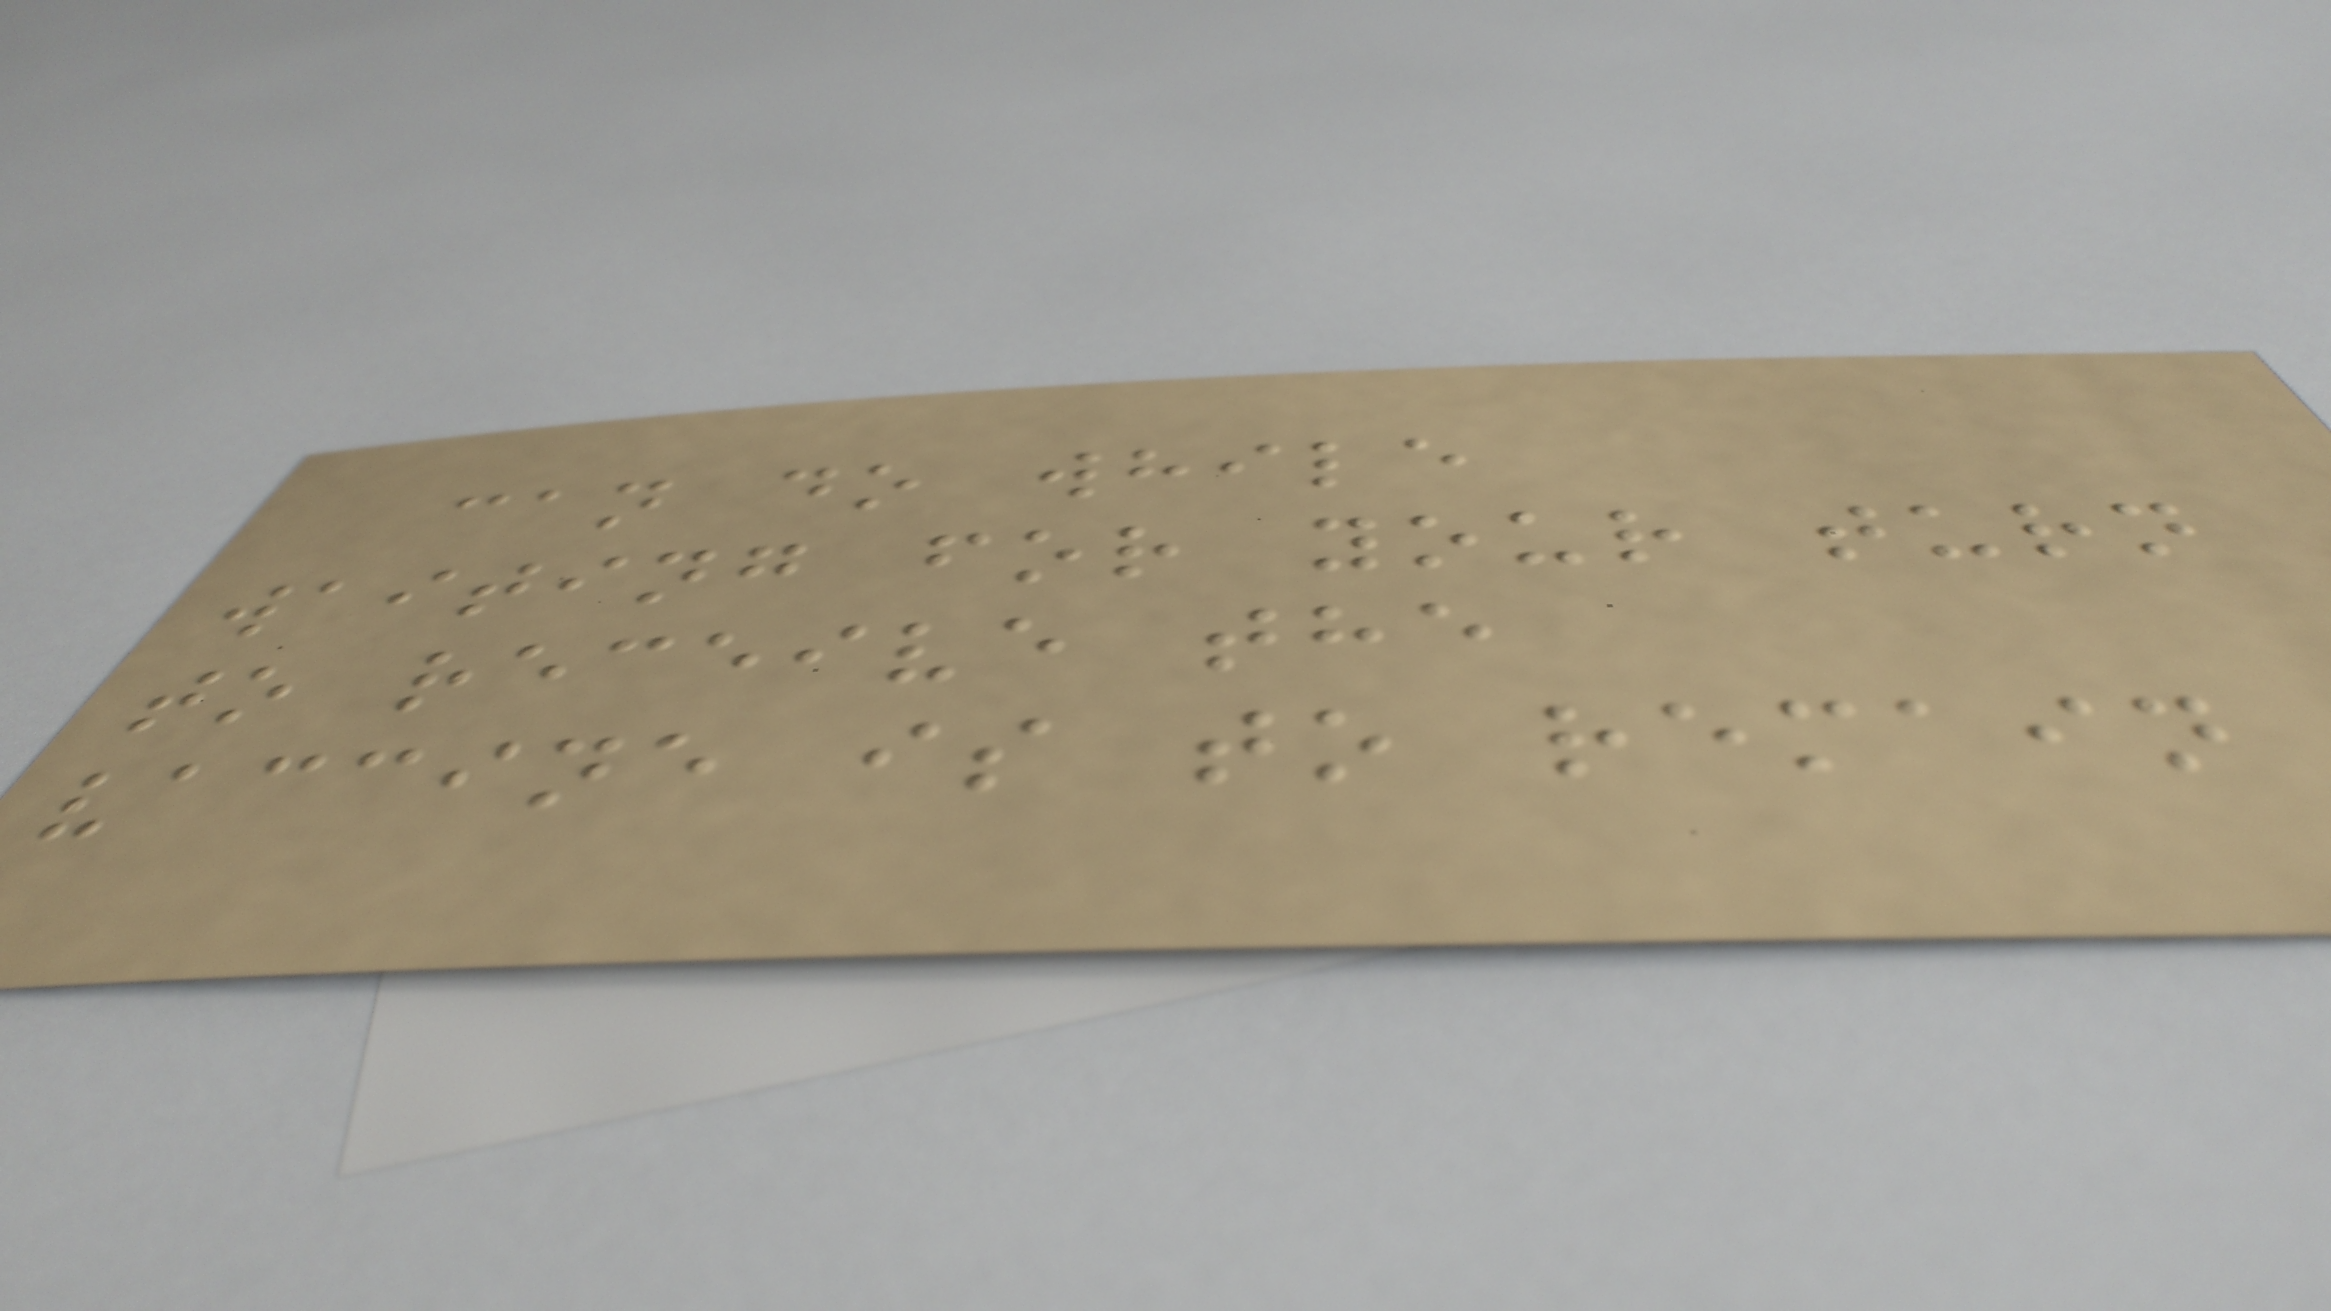can do while
waiting for your turn
to receive the
vaccine is to remain
